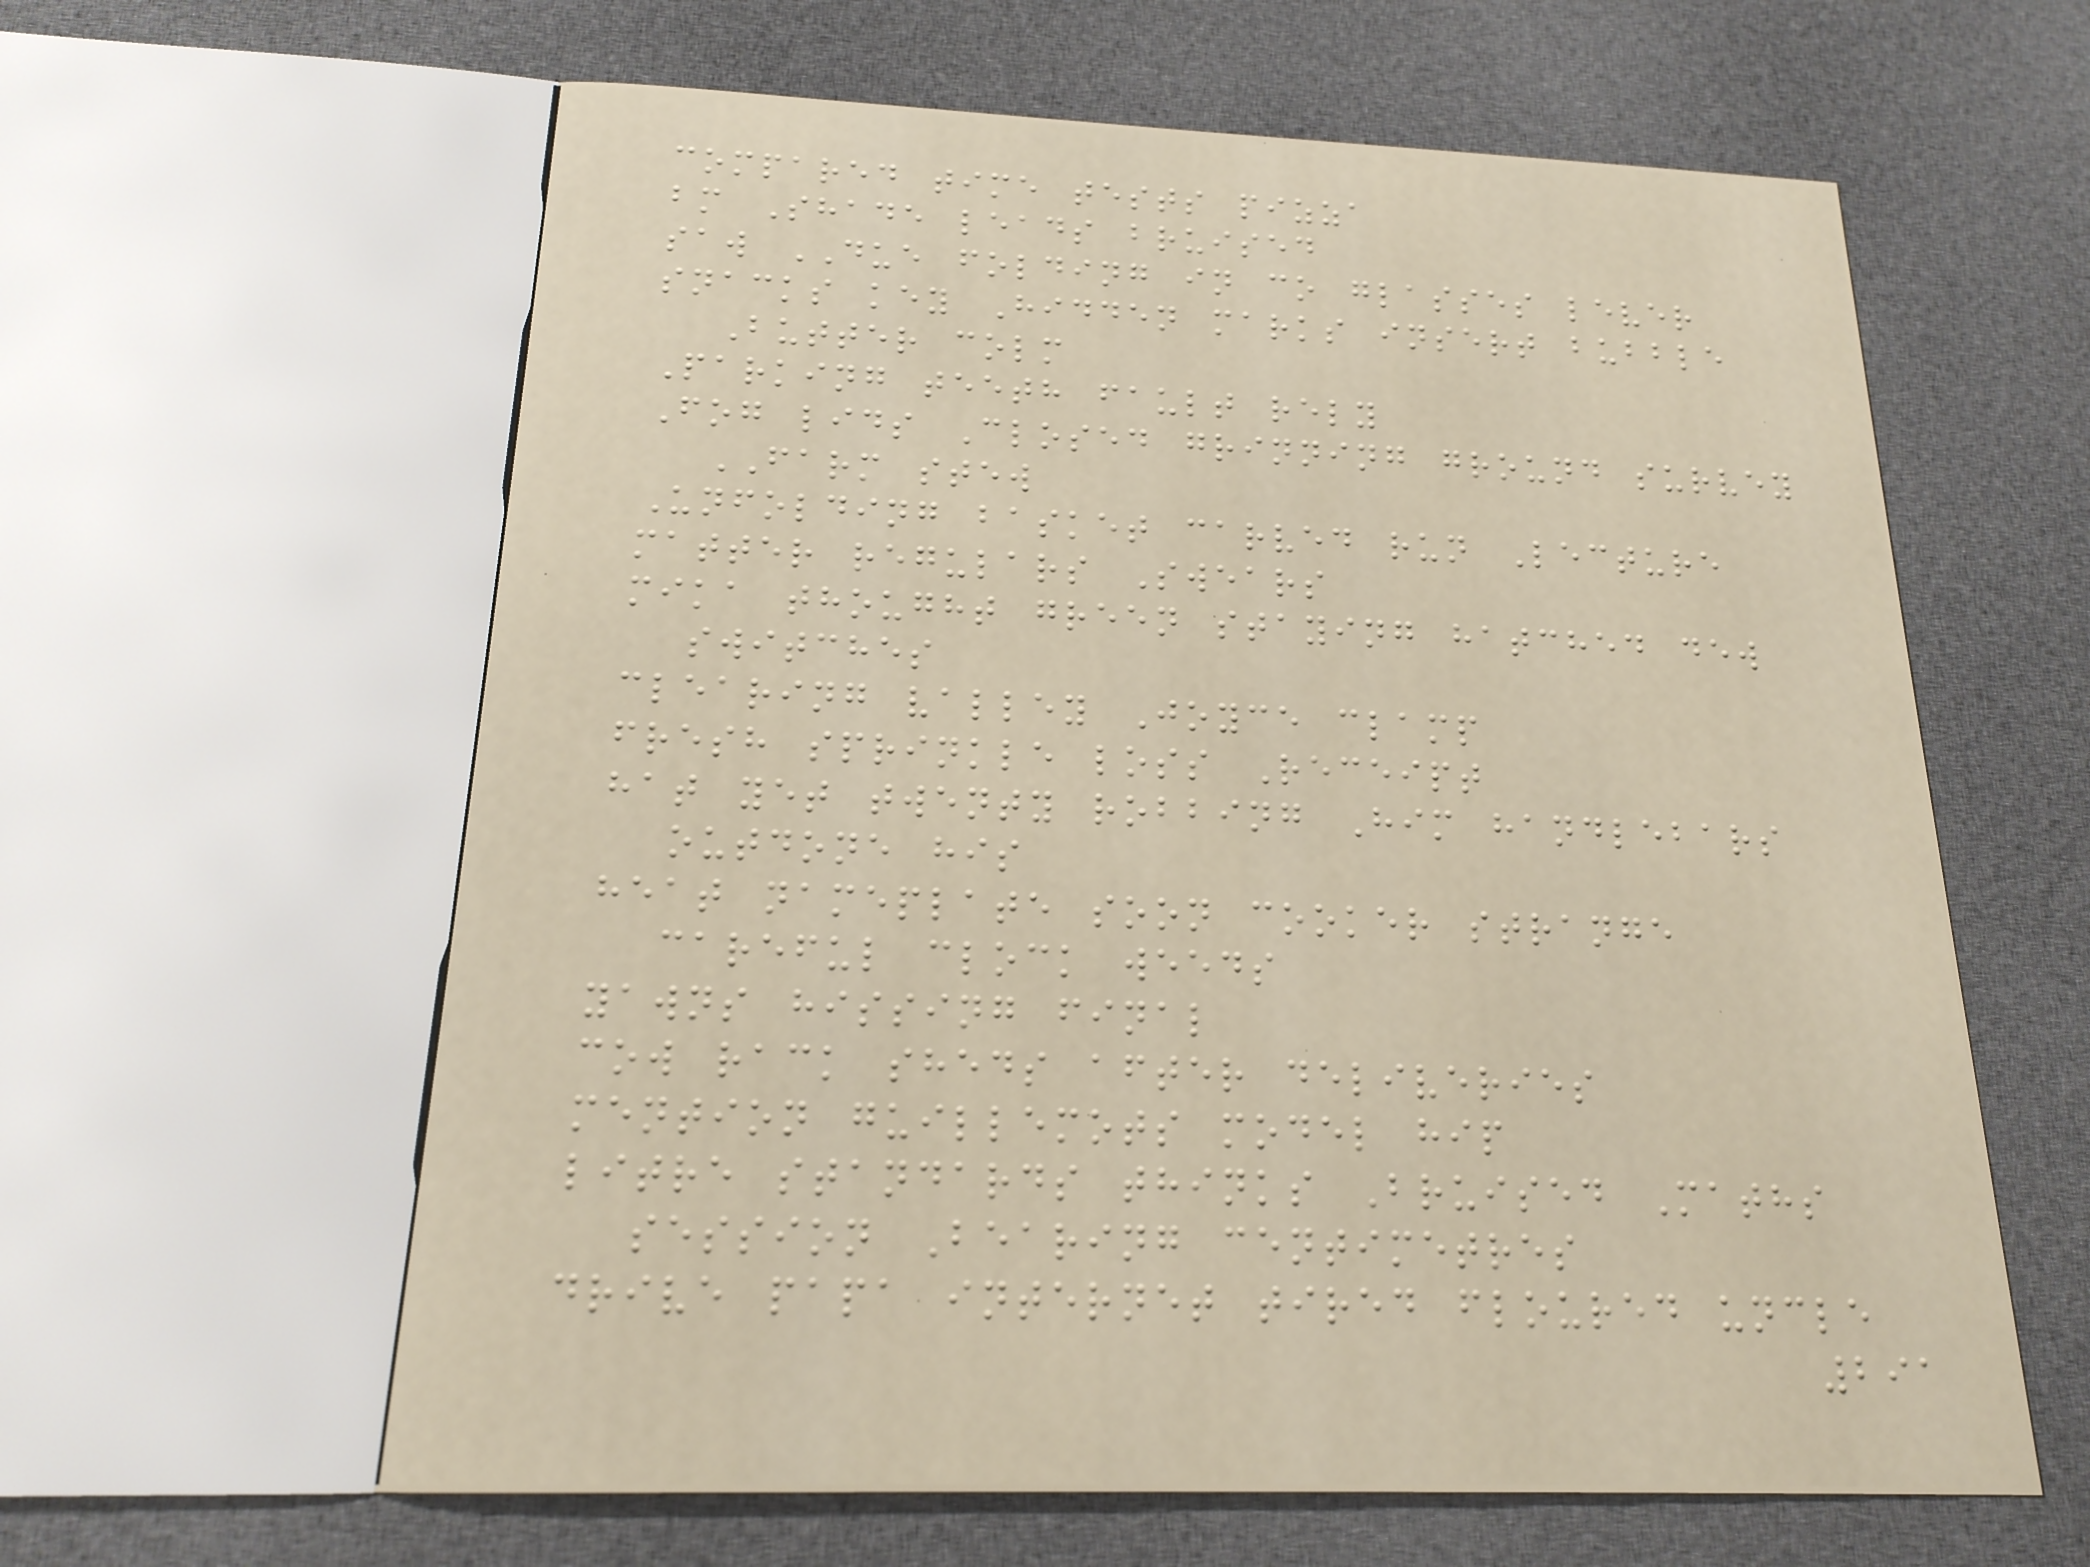compared time tests pizza
bm Shade leads bruised
saw DUE folding in co glasses lever
snacks key Hidden marks insert bubble
Butter colm
Parking teeth fault rely
Fog lids Closed grinning ground survey
FARM stew
Unfolding basket carved run Lecture
matter regulars Swears
mika thought green staying hatched dew
switches
clearing valley Joyce clamp
fresh sprinkle loss Receipt
hat yet twenty robbing Him handlebars
outdone his
heat nameplate soon cooker strange
careful clock weeds
yawns hissing final
cow rack sheds after deliveries
mention guillemots model hip
litre standards thinks Bruised Maths
session Bearing centimetres
drive papa internet tired floured uncle
291
